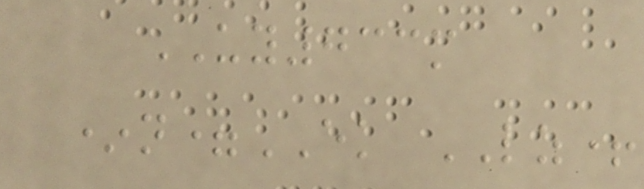UY733m
*n=EK LZ+
